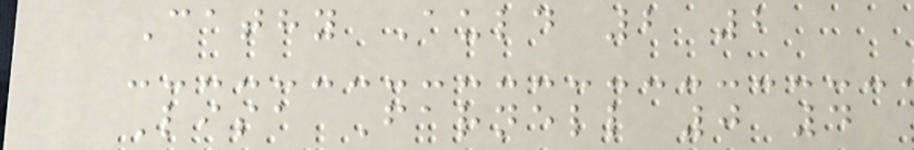Cathy Auld 2 2
Lisa Farnell 0 4
